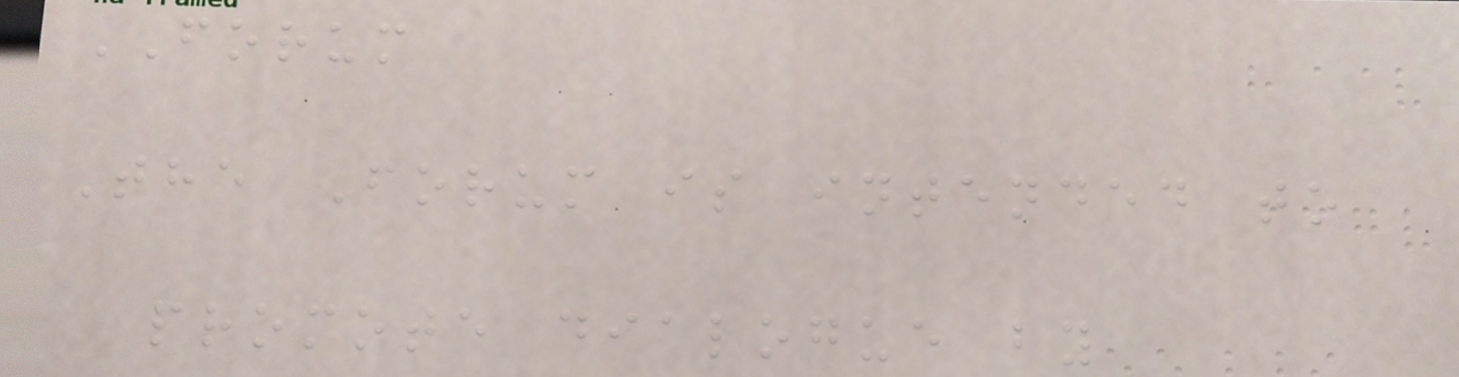FORUM
The Forum is intended to
promote dialogue by
